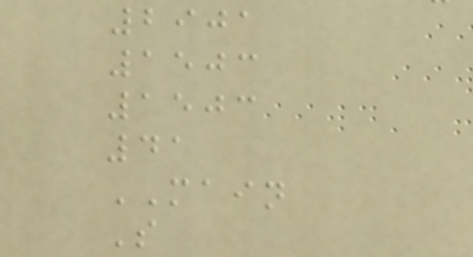2901
1503
1503
41
MAIN
S
